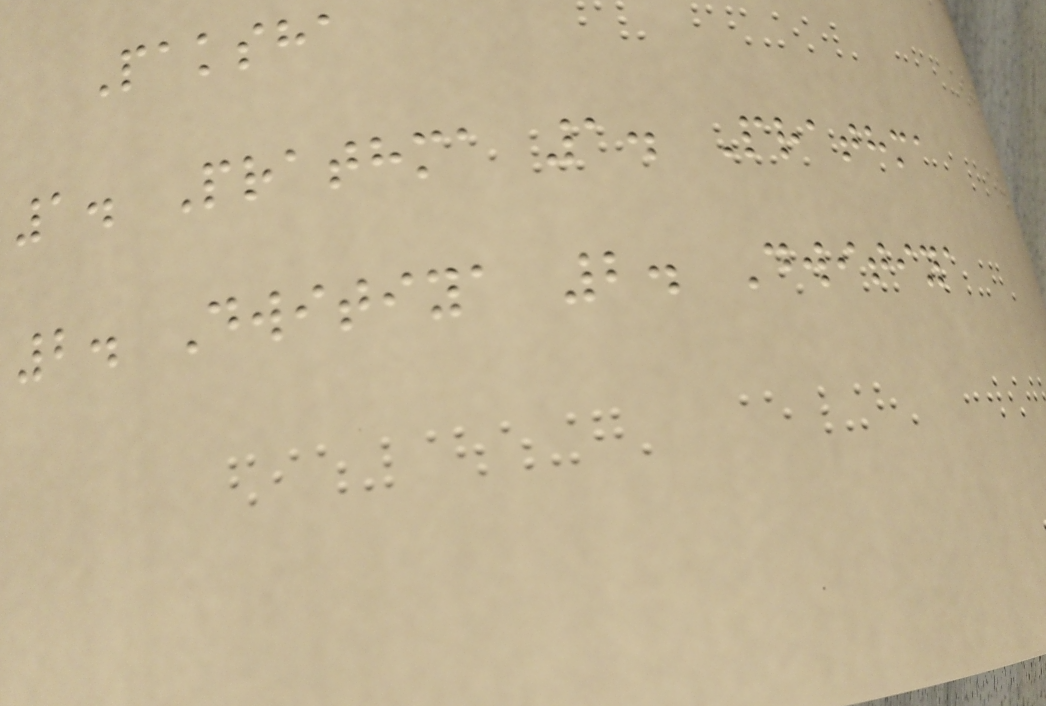Paksha
1. Prathma 1. Prathma
2. Dwitiya 2. Dwitiya
